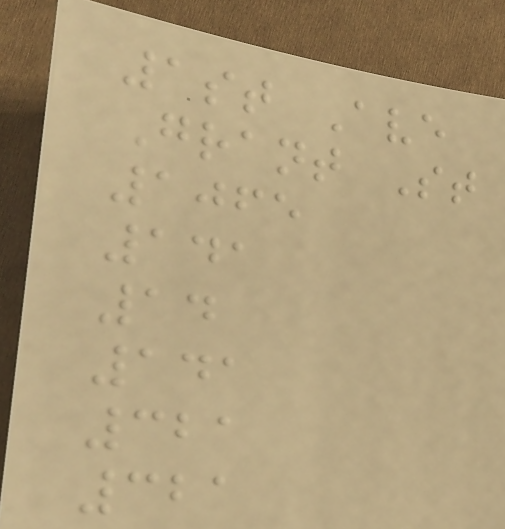1st Ave
Grant St
1065
141
14
141
321
321
